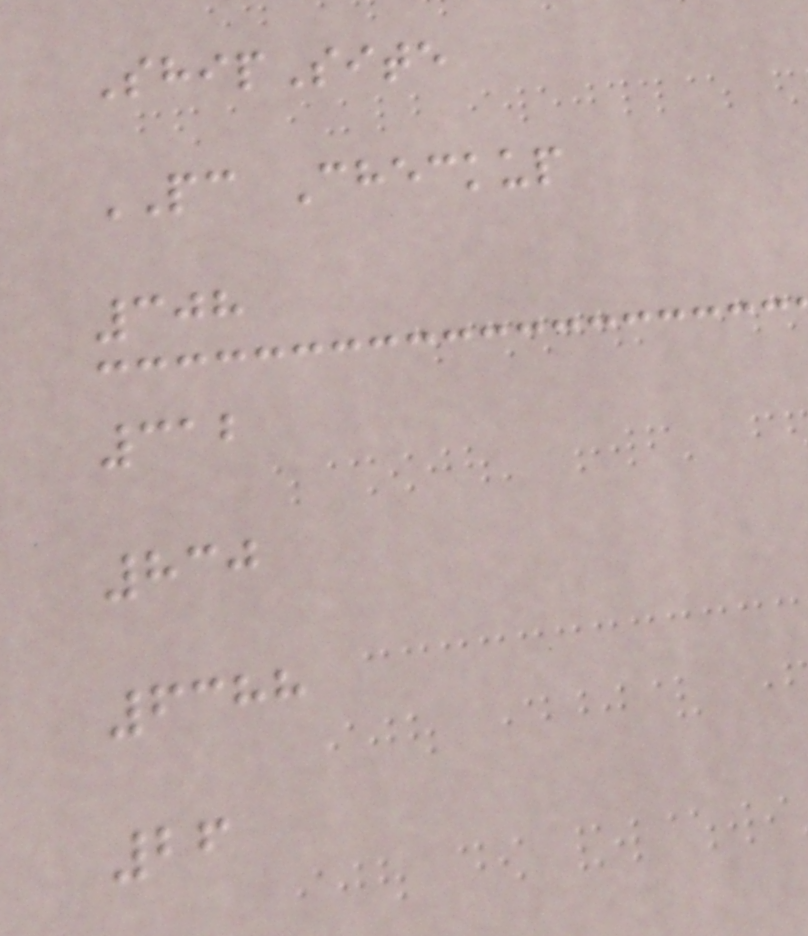ShipSite
PC Checkup
308
312
830
6388
26
